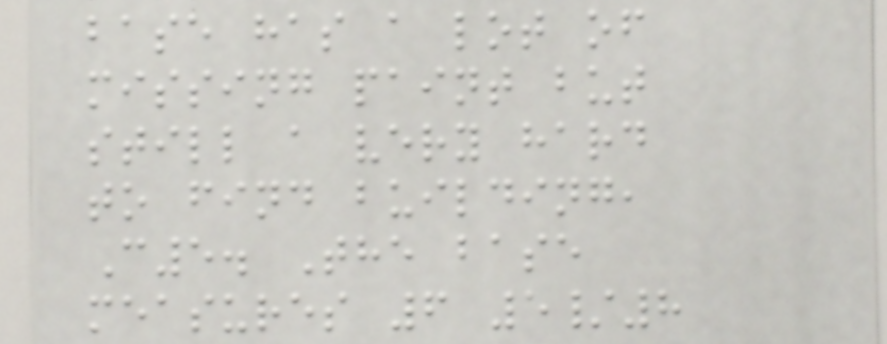base has a lot of
missing paint but
still a very hard
to find building,
C5. The base
measures 6 5/8
